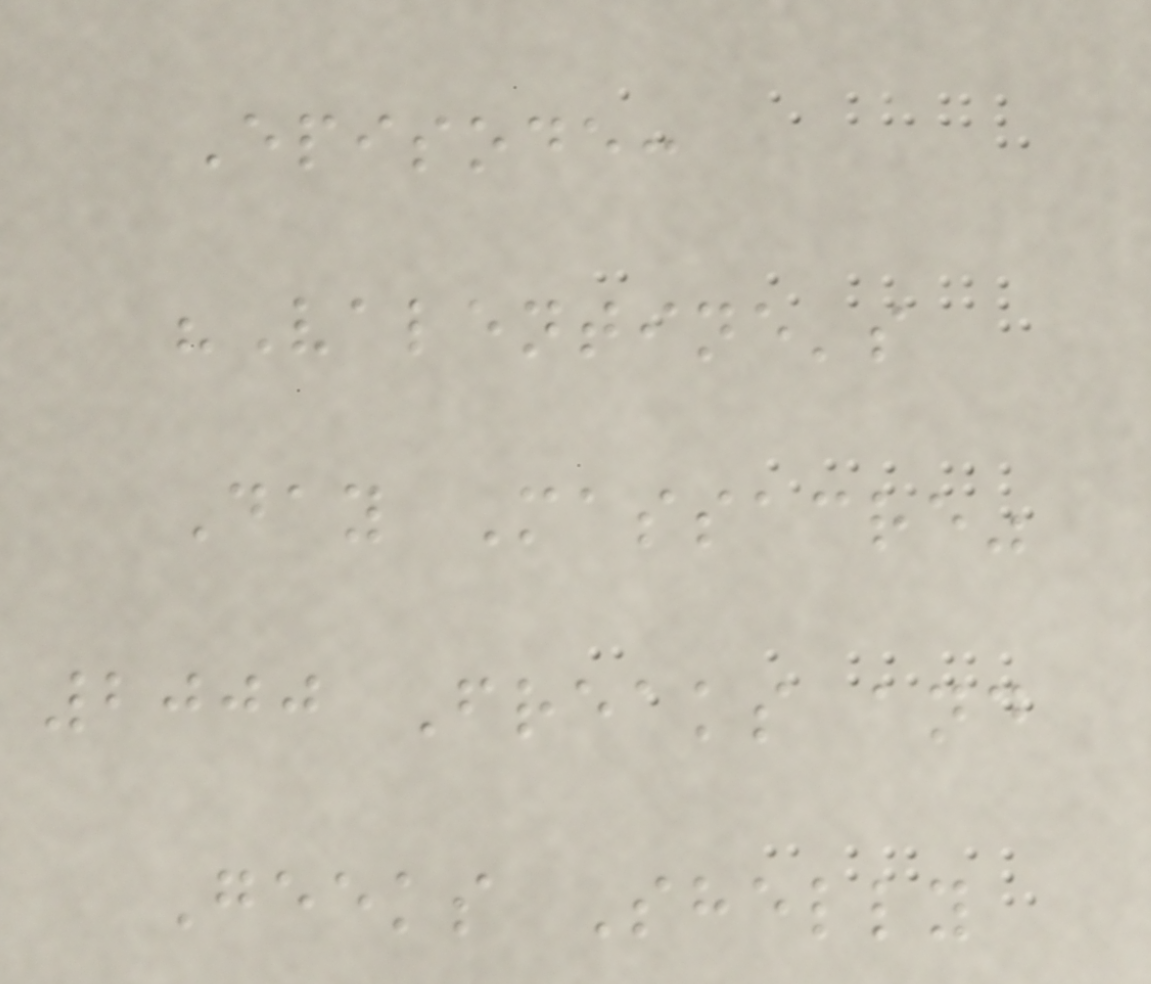Episode:
"Valentine's
Day Massacre"
2000 Freaks and
Geeks Shelly
